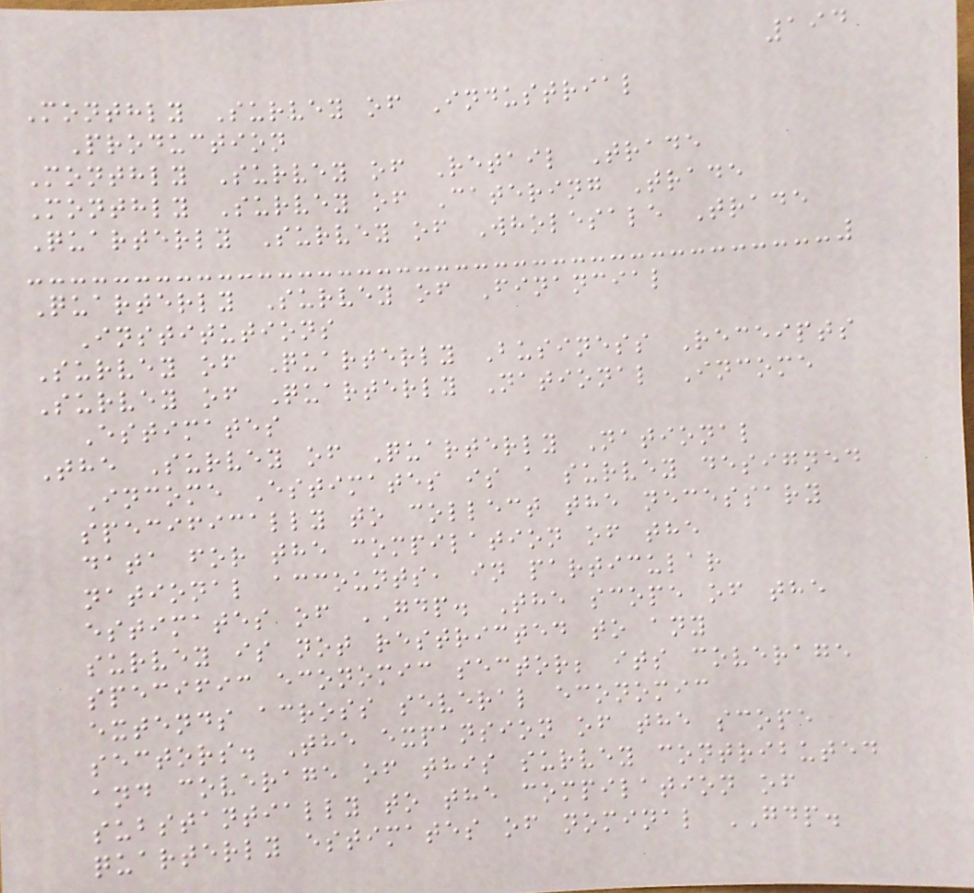194
Monthly Survey of Industrial
Production
Monthly Survey of Retail Trade
Monthly Survey of Catering Trade
Quarterly Survey of Wholesale Trade
Quarterly Survey of Financial
Institutions
Survey of Quarterly Business Receipts
Survey of Quarterly National Income
Estimates
The Survey of Quarterly National
Income Estimates is a survey designed
specifically to collect the necessary
data for the compilation of the
national accounts, in particular
estimates of GDP. The scope of the
survey is not restricted to any
specific economic sector; its coverage
extends across several economic
sectors. The expansion of the scope
and coverage of this survey contributed
substantially to the compilation of
quarterly estimates of nominal GDP.
